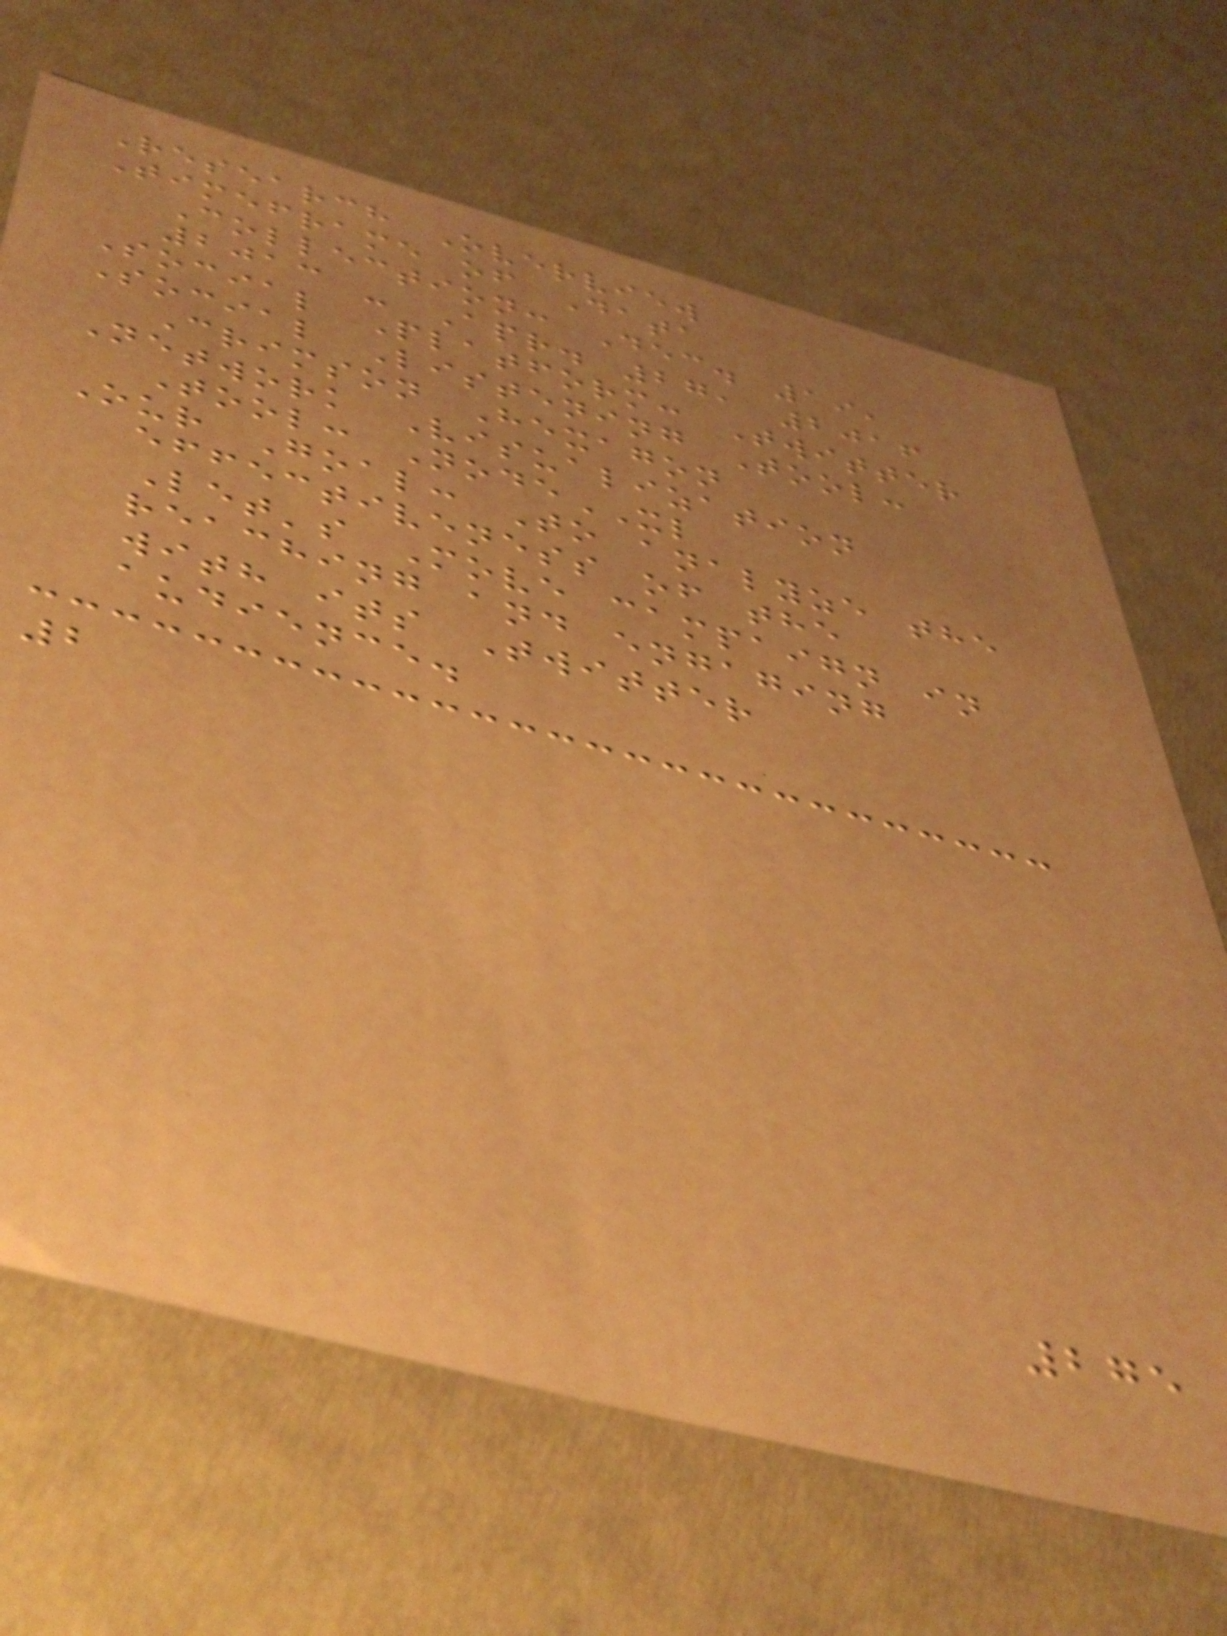Research Overview
Timeframe of Data
Collection: Dec. 19,
2013 - Apr. 27, 2016
Social Platform: Twitter
Social Listening Tool:
Crimson Hexagon
Network Visualization
Tool: NodeXL
Our Goal: To analyze the
effectiveness of the
Let's Move campaign in
reaching and engaging
with its Twitter
audience.
2
275
